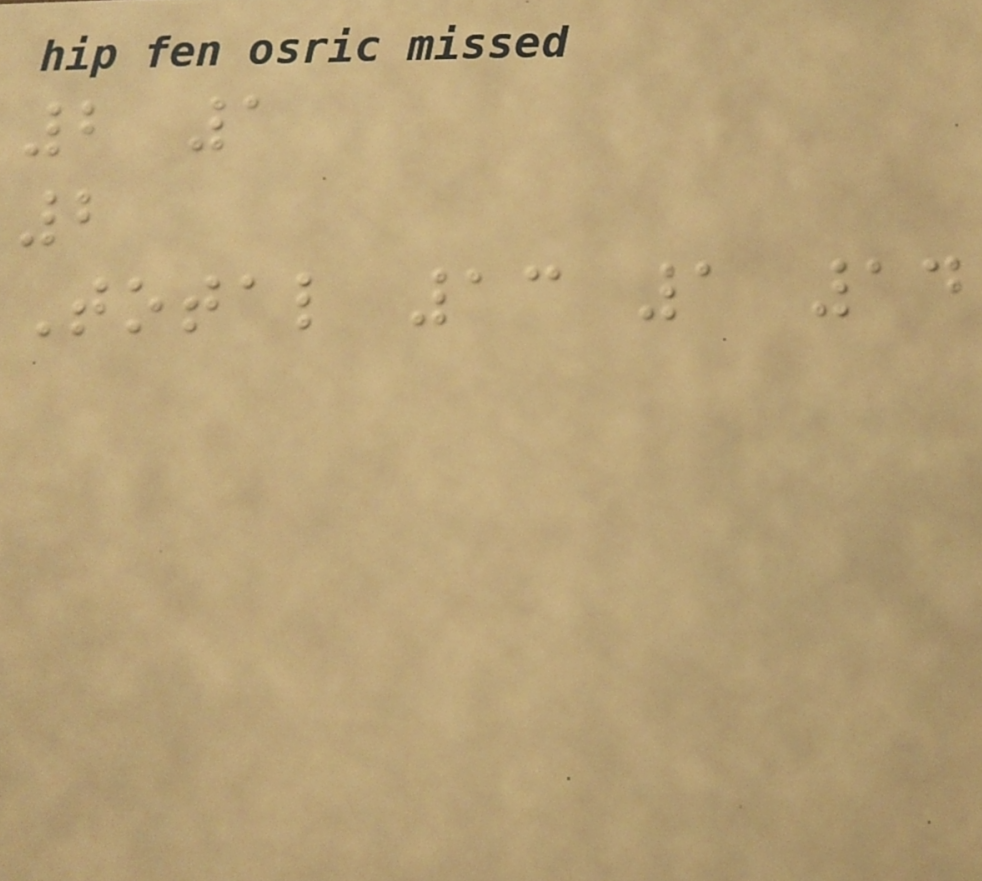2 1
2
Total 13 1 14
